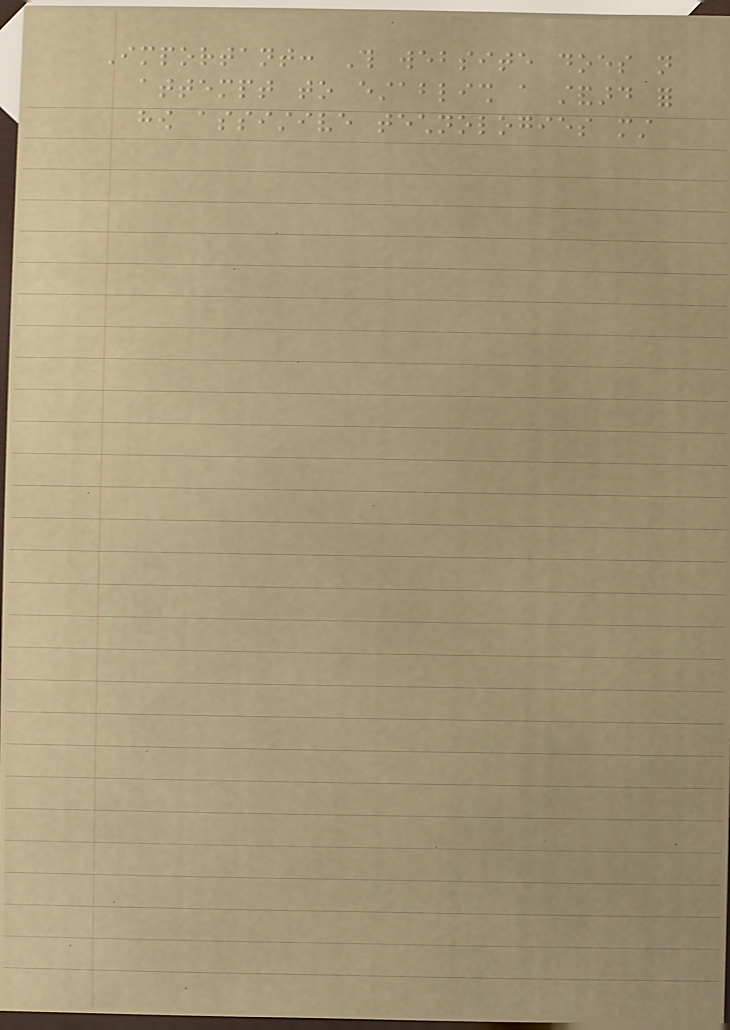Important: This website does not
attempt to establish a standard for
how assistive technologies must
